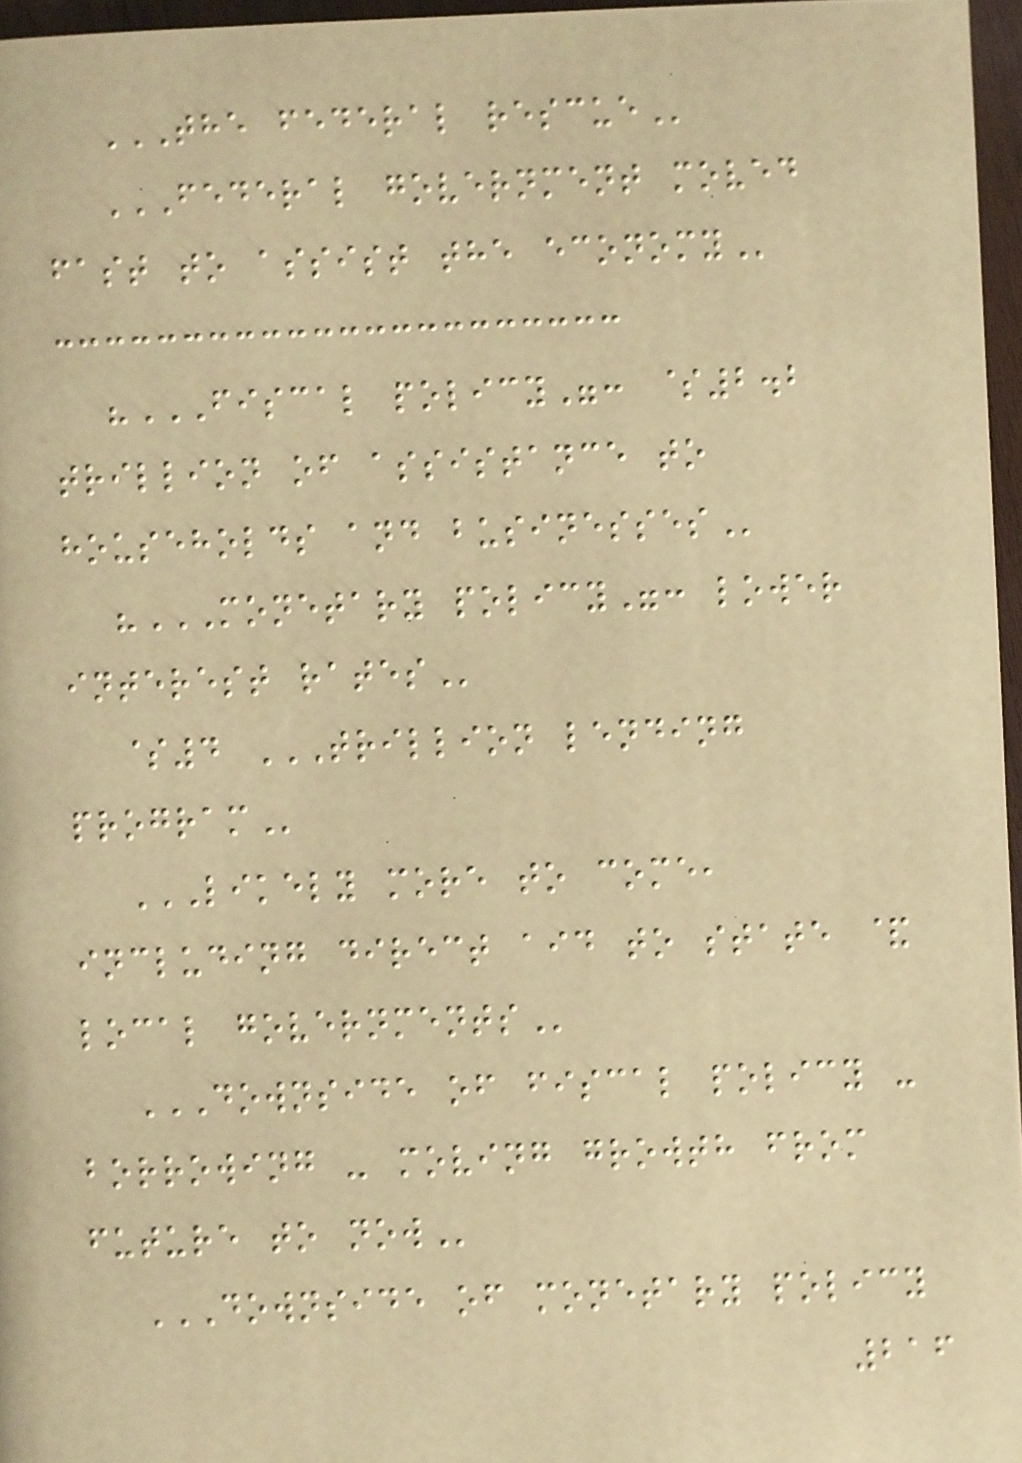THE FEDERAL RESCUE
FEDERAL GOVERNMENT MOVED
FAST TO ASSIST THE ECONOMY
"FISCAL POLICY": $2.2
TRILLION OF ASSISTANCE TO
HOUSEHOLDS AND BUSINESSES
"MONETARY POLICY": LOWER
INTEREST RATES
$4 TRILLION LENDING
PROGRAM
LIKELY MORE TO COME,
INCLUDING DIRECT AID TO STATE &
LOCAL GOVERNMENTS
DOWNSIDE OF FISCAL POLICY -
BORROWING - MOVING GROWTH FROM
FUTURE TO NOW
DOWNSIDE OF MONETARY POLICY
216
